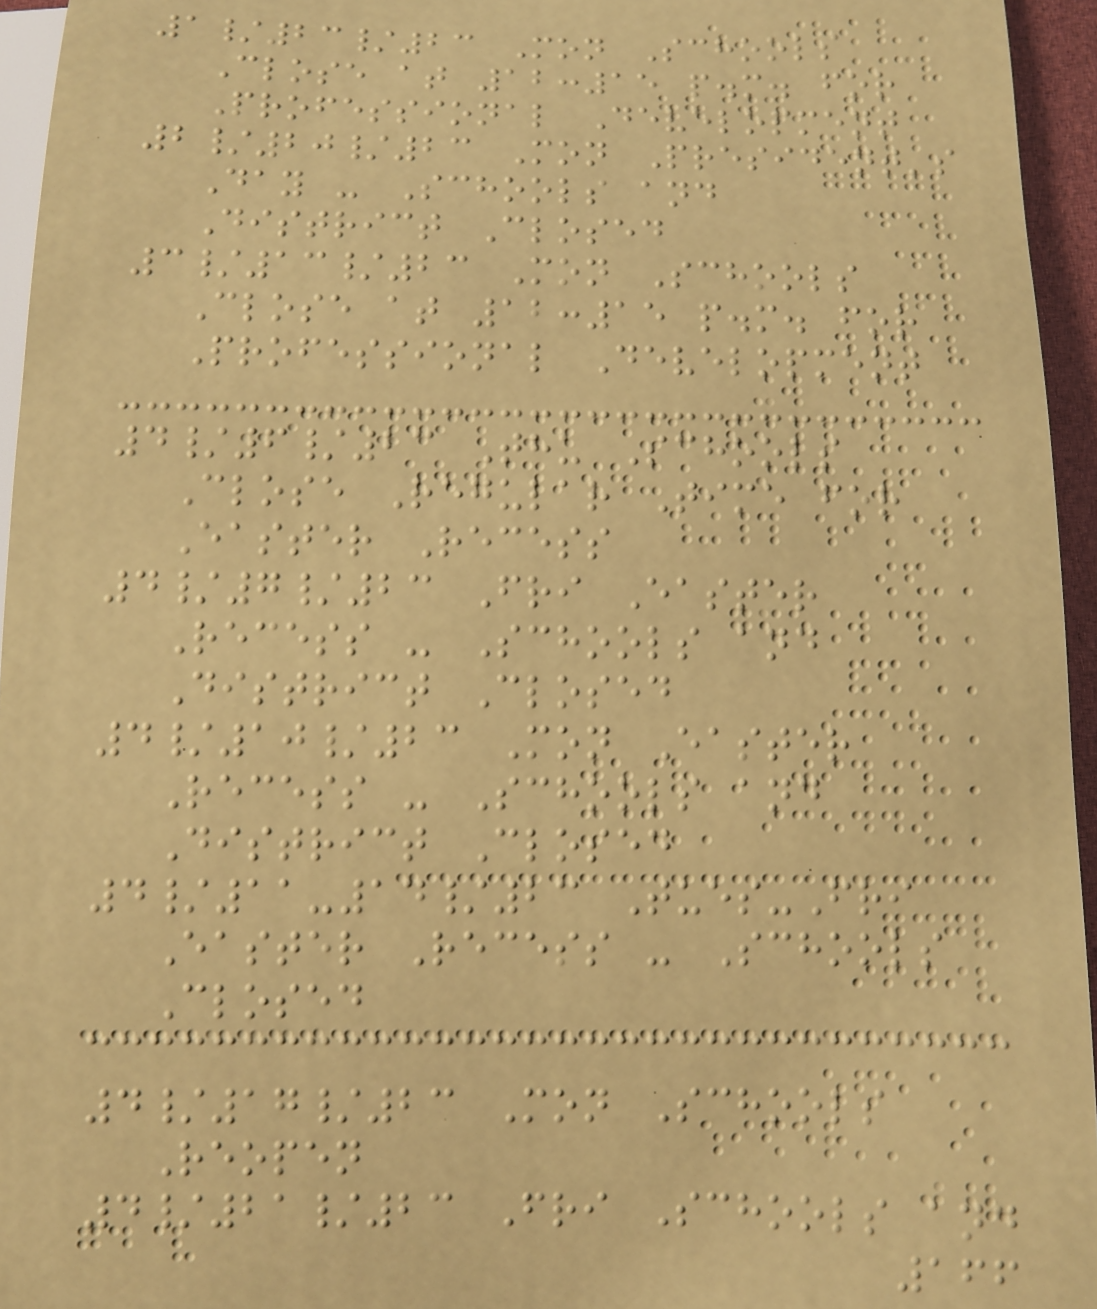1/23/23 Mon Schools
Close at 12:15 p.m. for
Professional Development
2/20/23 Mon President's
Day - Schools and
District Closed
3/13/23 Mon Schools
Close at 12:15 p.m. for
Professional Development
4/6/23 Thu Schools
Close Regular Time for
Easter Recess
4/7/23 Fri Easter
Recess - Schools and
District Closed
4/10/23 Mon Easter
Recess - Schools and
District Closed
4/11-14/23 Tues-Fri
Easter Recess - Schools
Closed
4/17/23 Mon Schools
Reopen
4/21/23 Fri Schools and
166
